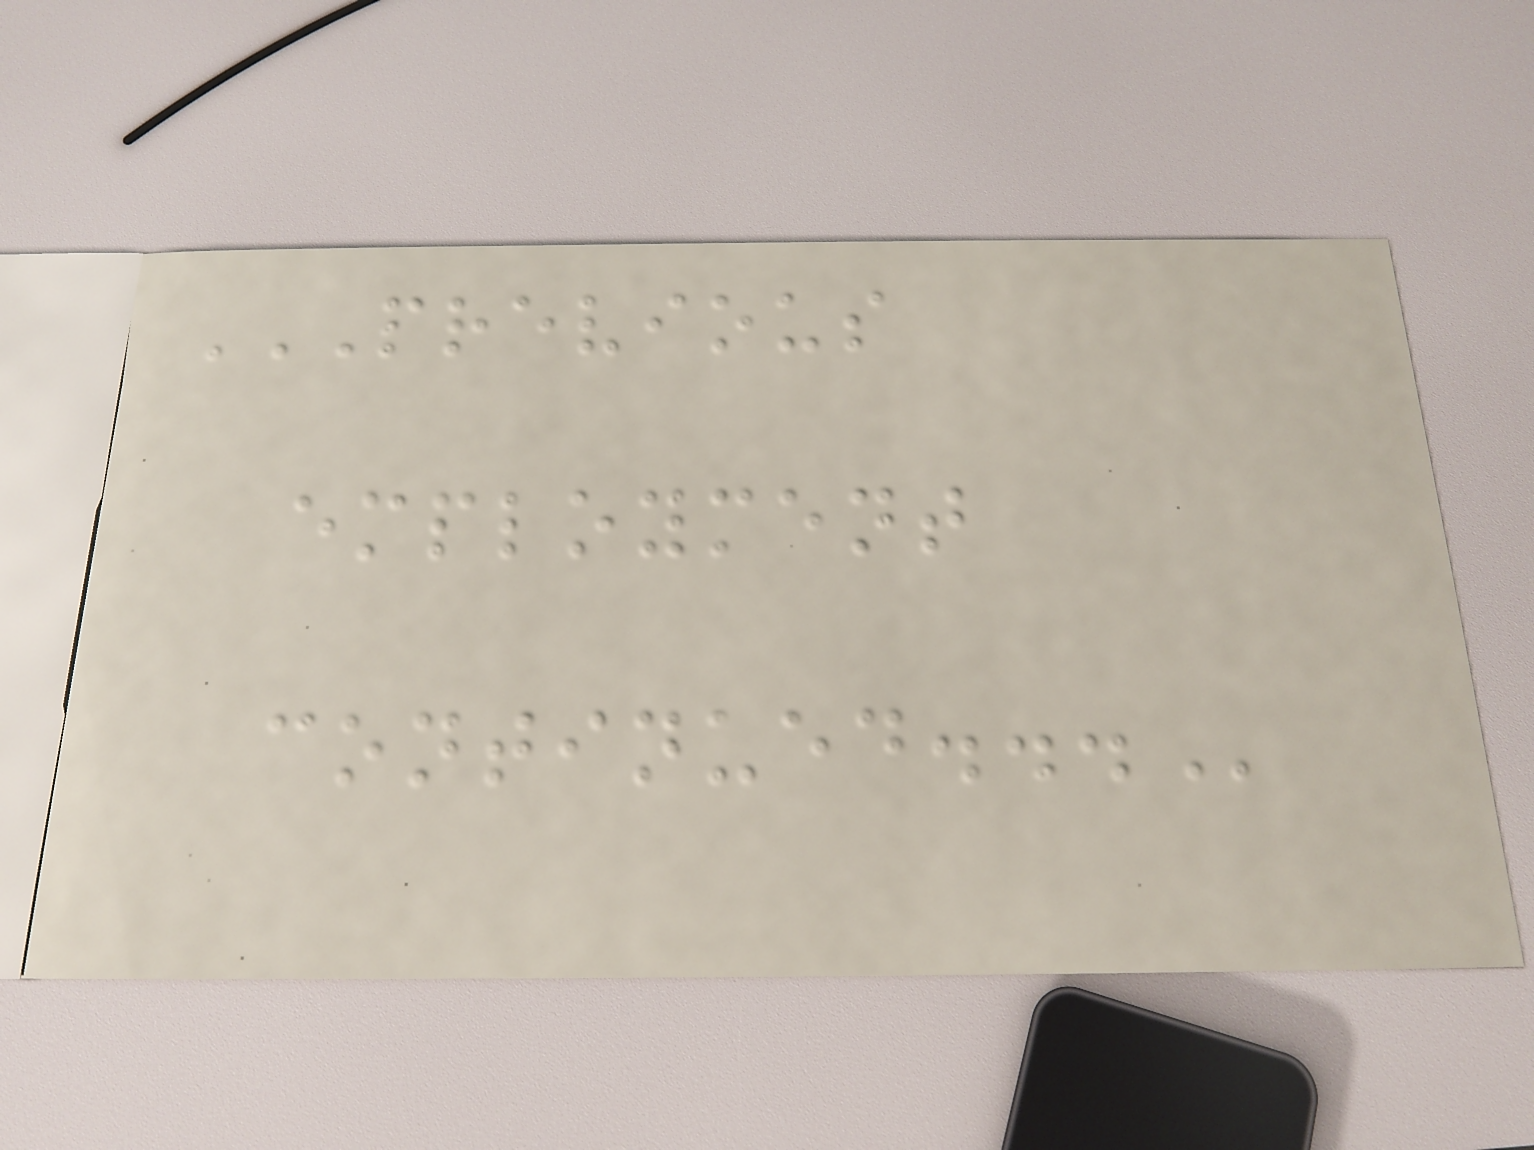PREVIOUS
EMPLOYMENT
CONTINUED...
